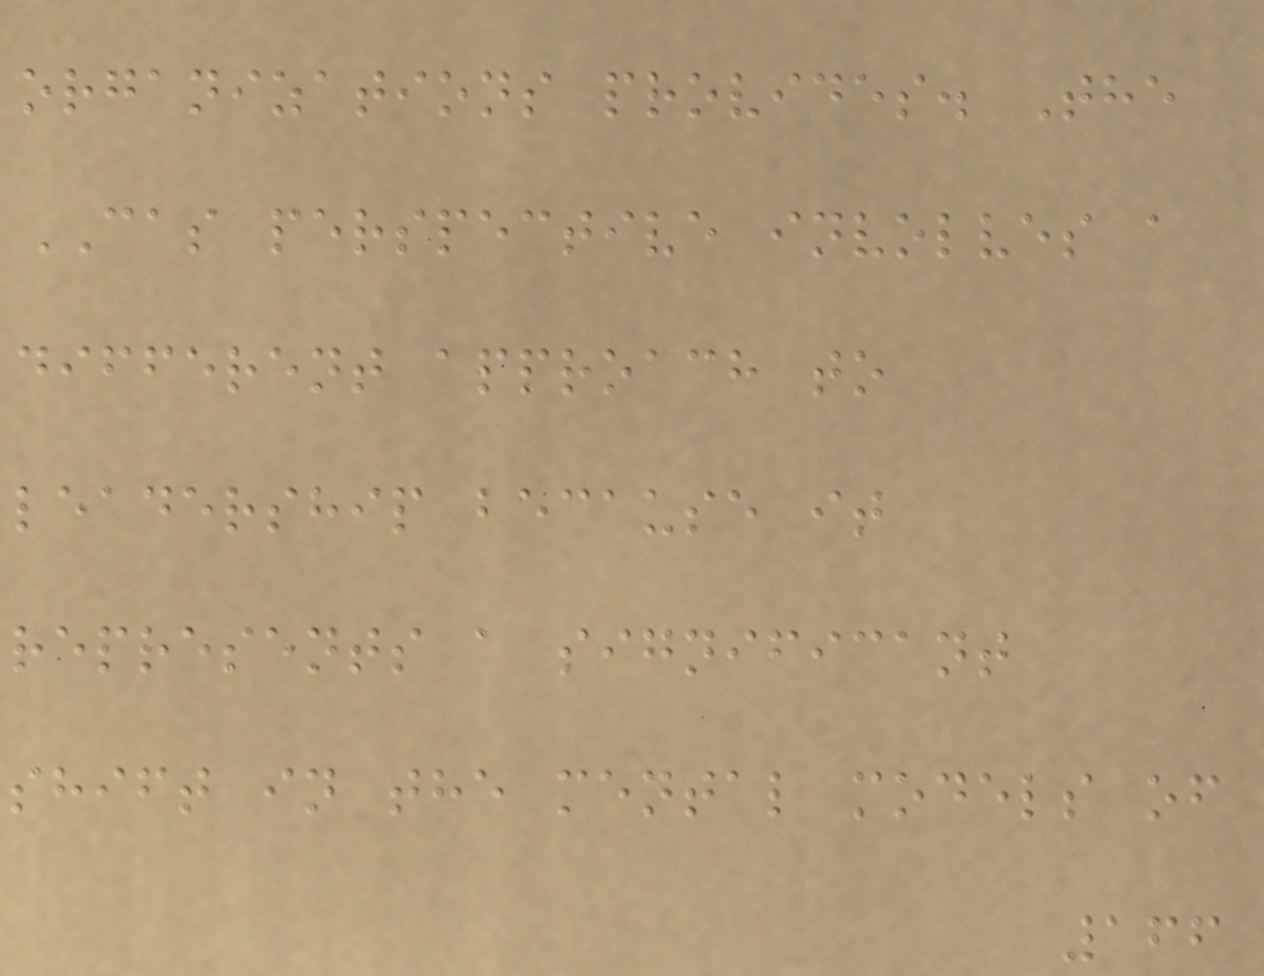organizations provides. The
CAS perspective involves a
different approach to
leadership because it
represents a significant
shift in the mental models of
166
